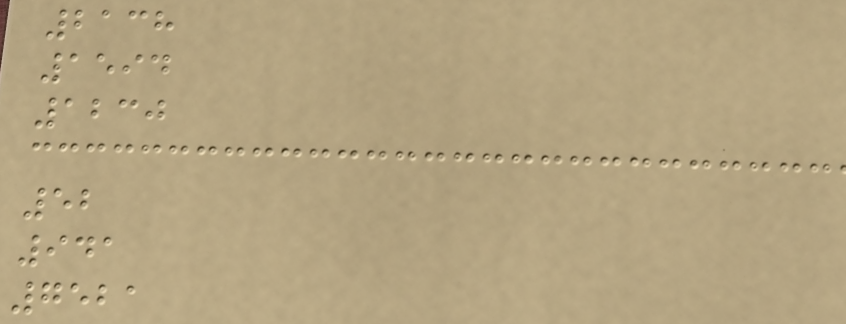2138
1594
1230
52
941
7521
